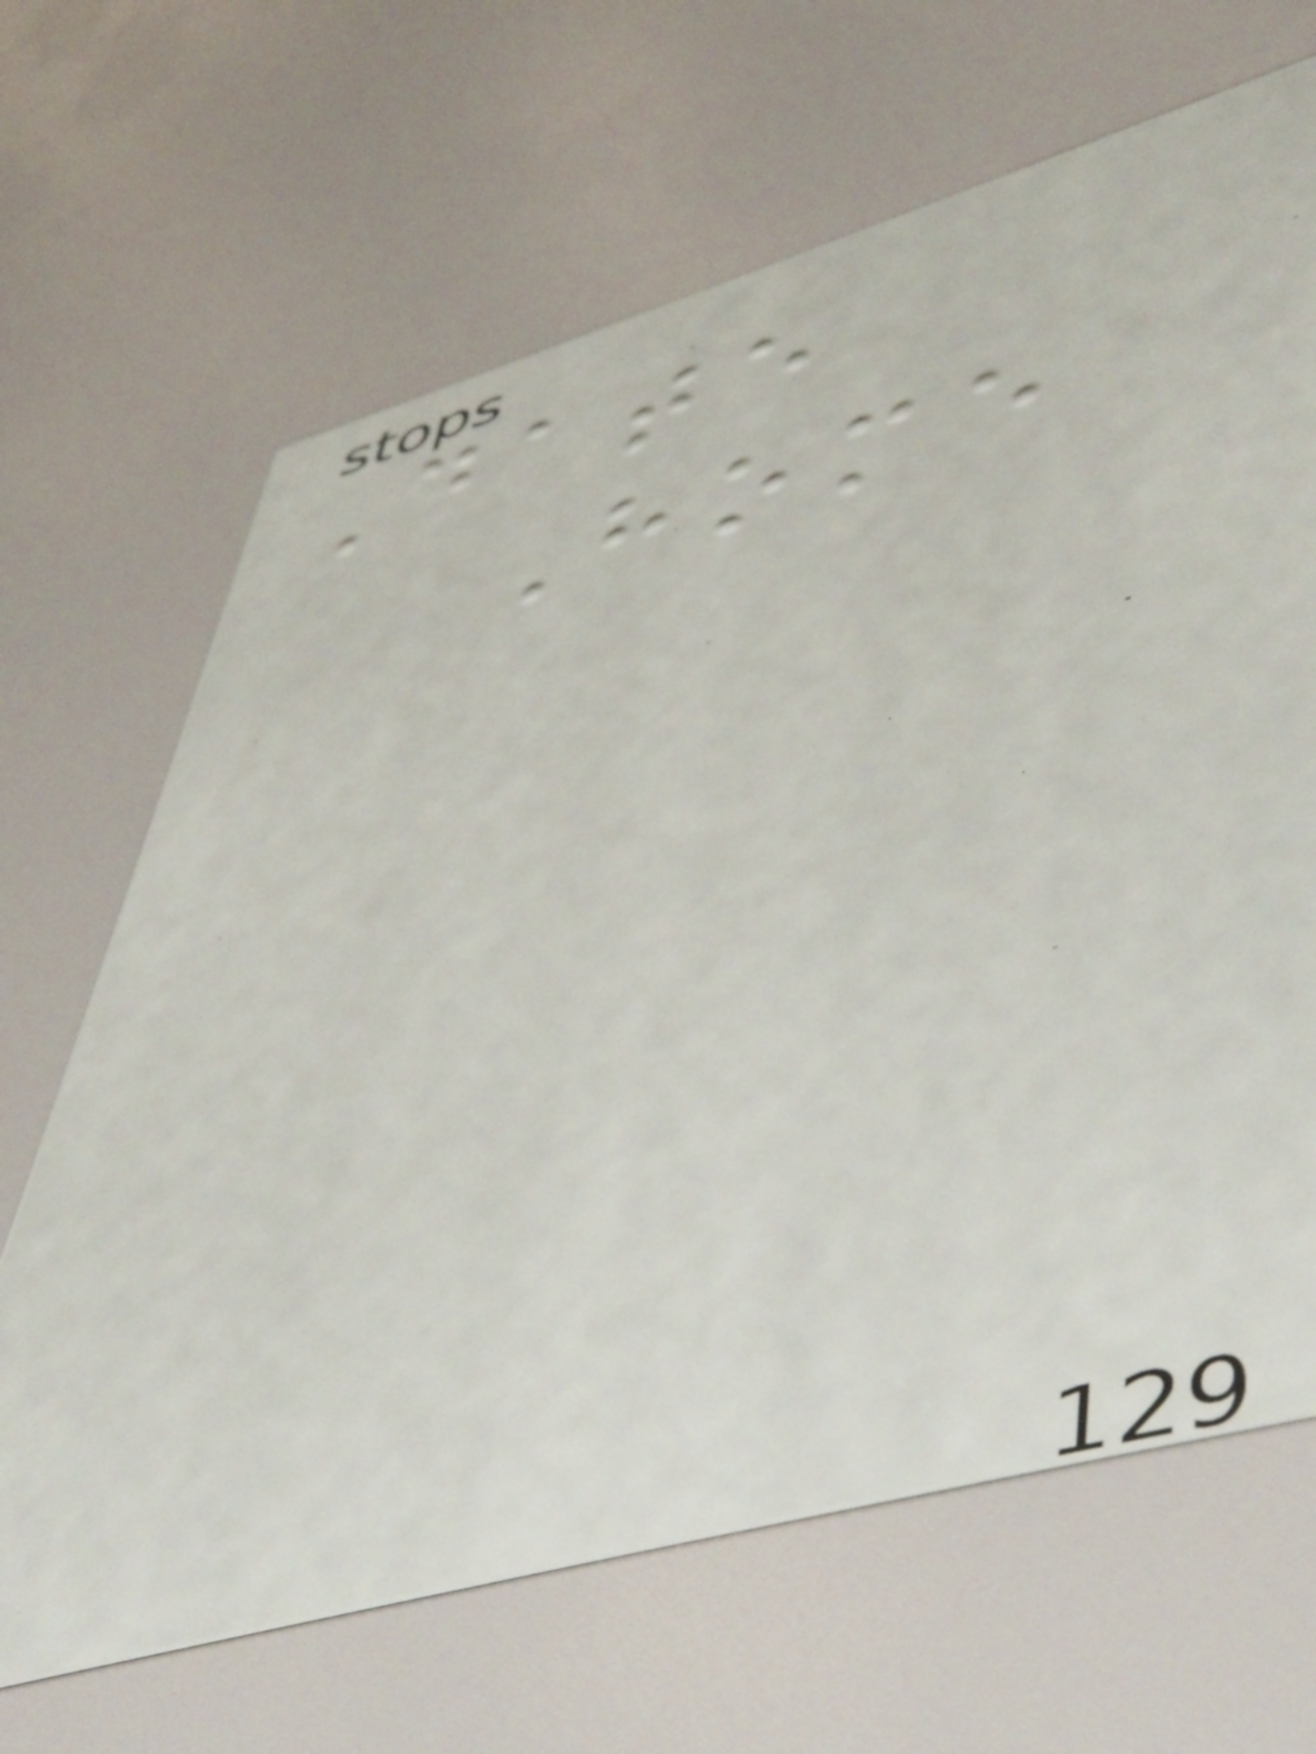Date
Home
